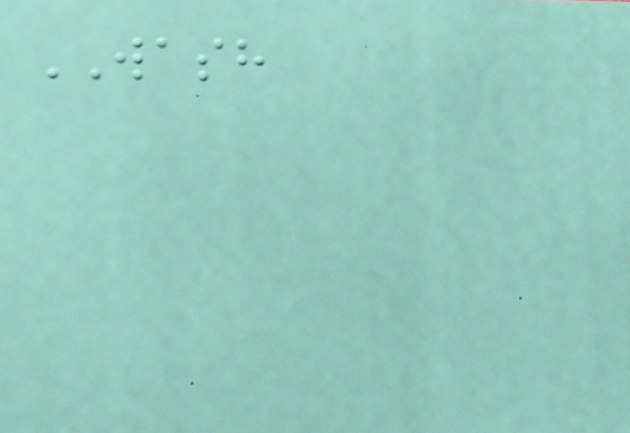WASH
